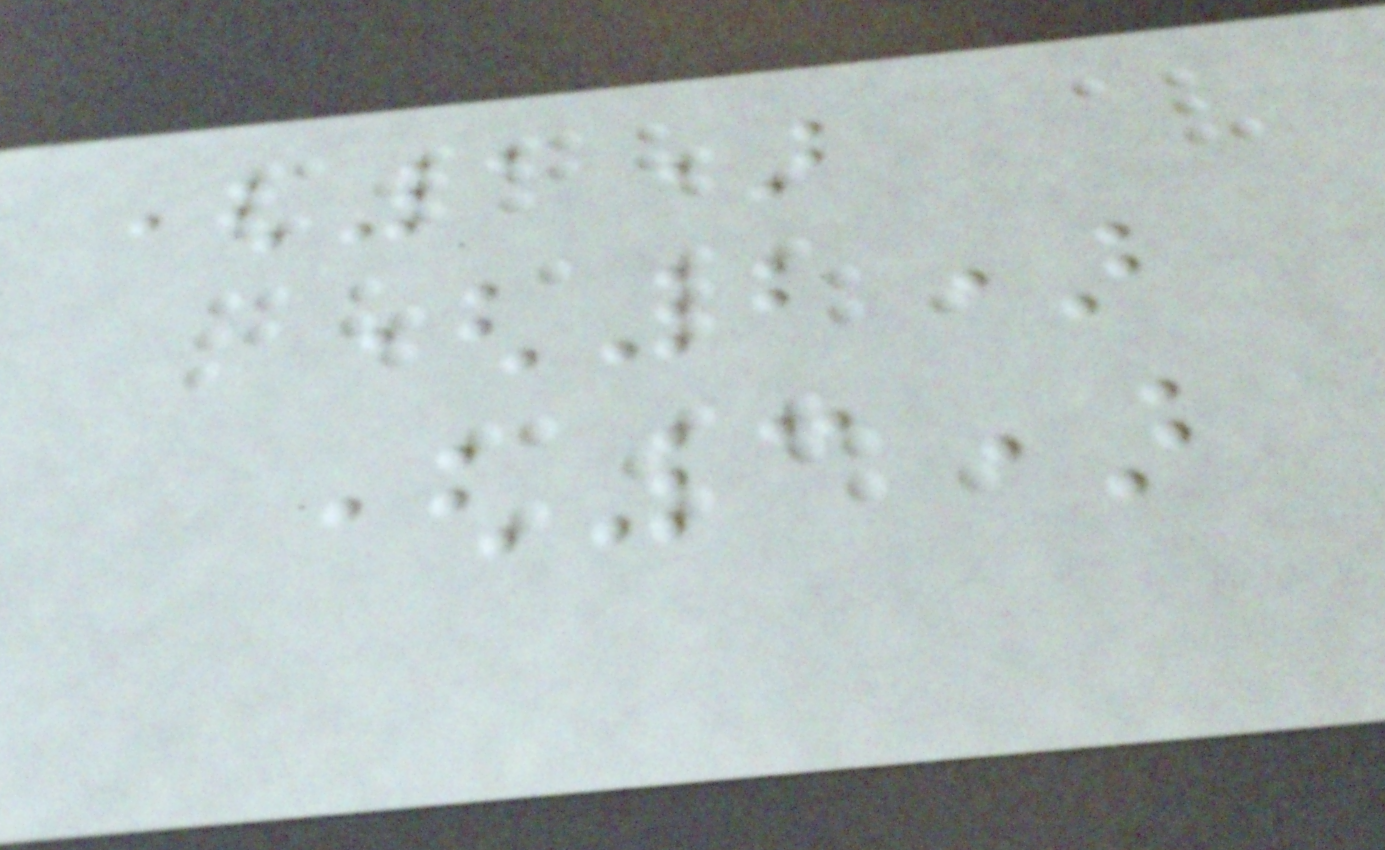(1)
(2)
(3)
